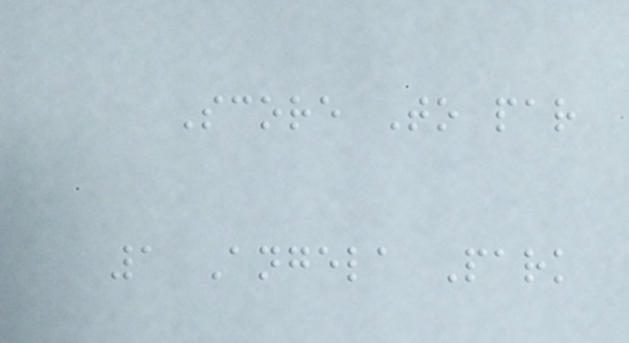Score To par
1 Angela Park
